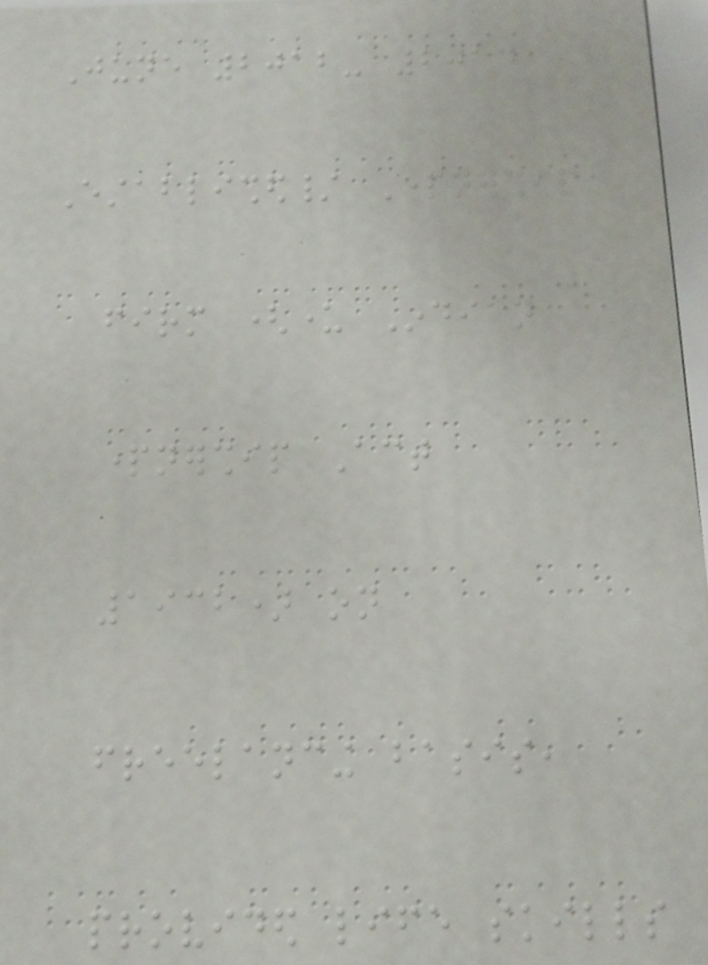June 2012- 2014
Established/ Partnership
firm (under Indian
partnership Act
1932) on
freelancing basis,
provided life skills
